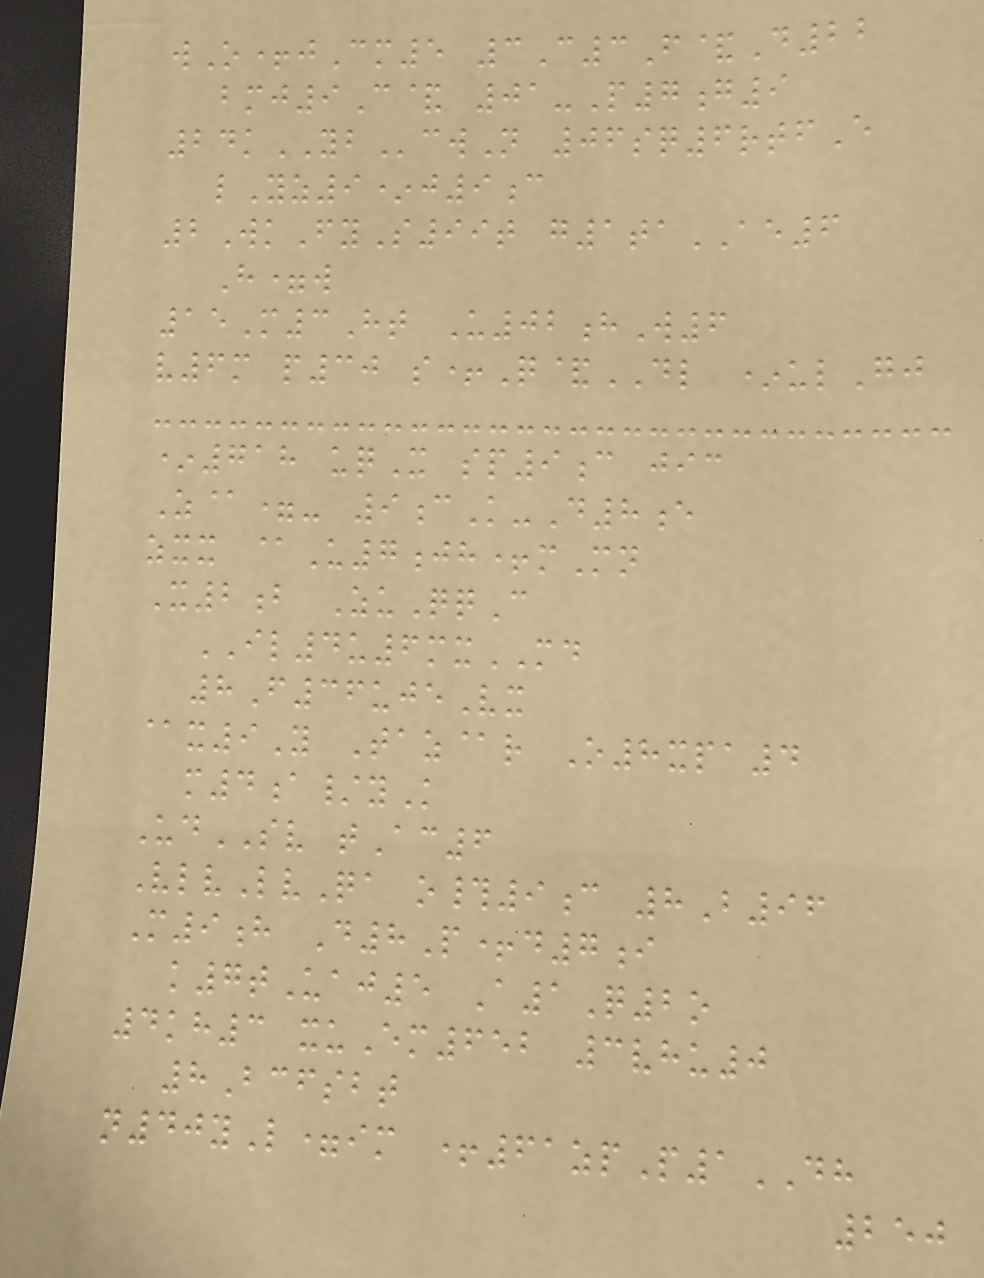wO+jCm5 3C3F&D22
bmj9C& 01-P7g9
24kYBcwN 06sq6rtfE
lYz9*j9c
2WkFyS99t g1taAE6
H=w
15M3Ht U02hW6
v6m p30 s+Q&DL *ulGj
*718 uqX sp9c jic
Z@=- 9cK-D8e
zxx @U7jh+mMn
X2b ZuQqC
IL4u6mxMD
8F36ujeVx
@x9Y Taz@r O8xpa4
m4a/yK
UdSV tAc6
VlvLvQa o#9c 8B96
M9h D8P+d7i
k7tUaj5 A1Q2o
4kh3 xuEm652 3vhu0
8Bcfsbt
n40yL=im +61zpP1DH
250
